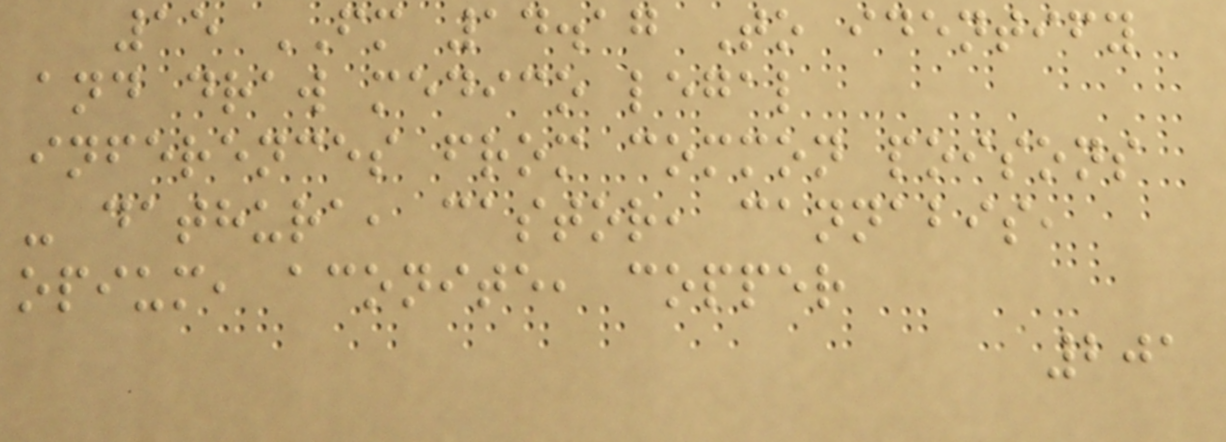15 FM 14.17 To identify
and draw medico legal
inferences from common poisons
- dathura, castor, cannabis,
opium, aconite, copper
201
